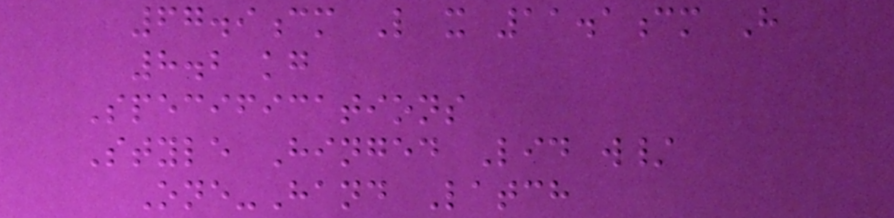67.9cm L x 11.1cm H
8.2 kg
Specifications
Style Hinged Lid w/
One-Hand Latch
